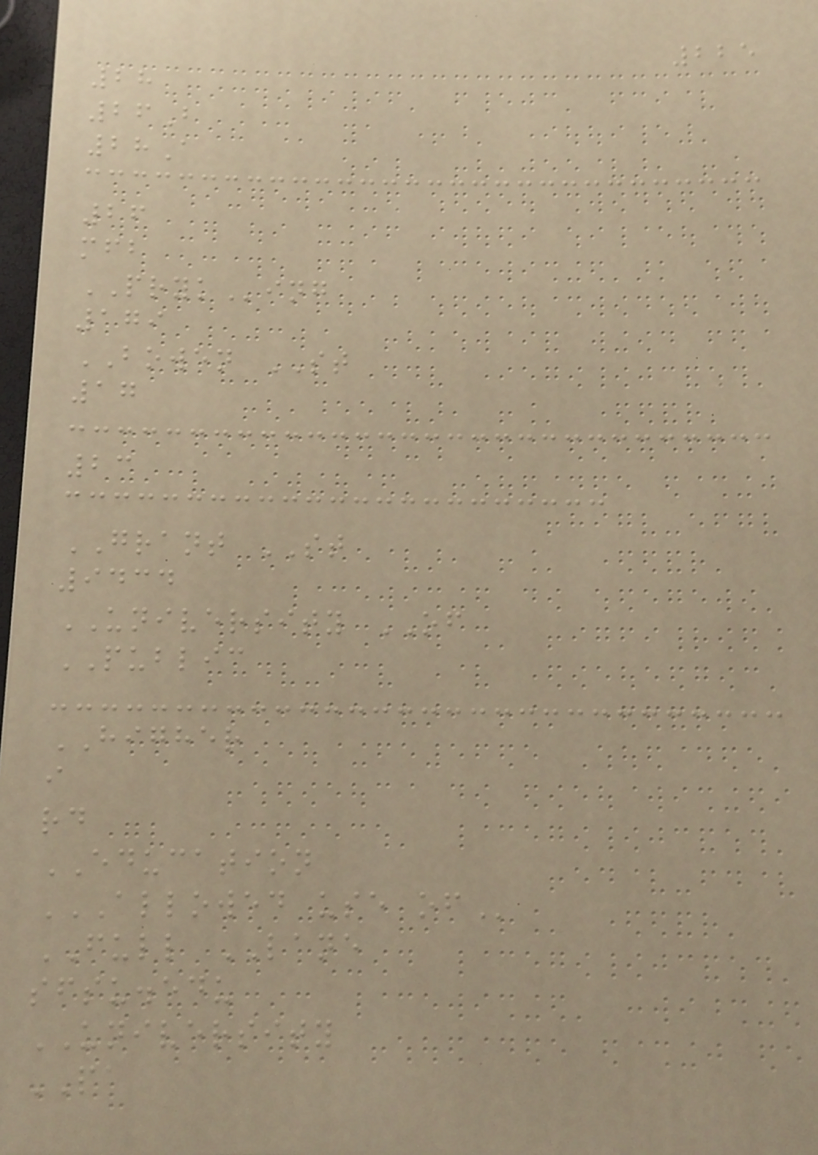225
28
26B
28A
26
mfb
PRYKing
179
BOWEN ST
17
23
GRANT ST
9434
UNIVERSITY OF
PUBLIC
HIGHER
i
rd
EDUCATION
ALLOWED USE OF
FULL LANE
sfsu.edu
UNIVERSITY
PA
